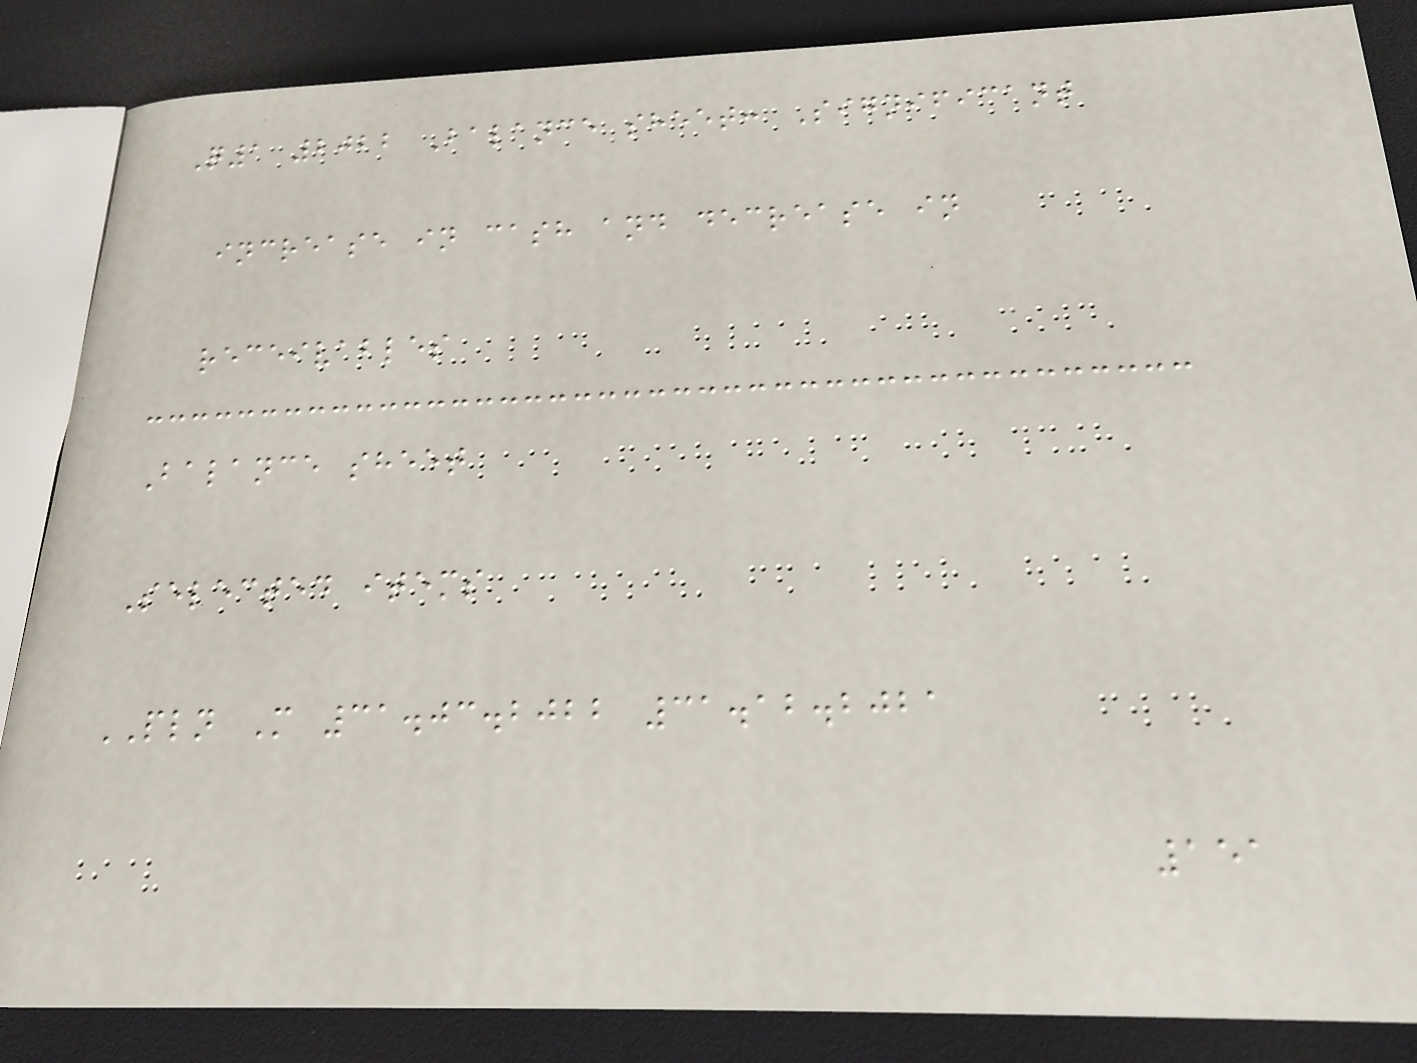Q1 2022 Balance sheet: Significant
increase in cash and decrease in
receivables
Balance sheet
Selected items
PLN M 31.03.2022 31.12.2021
151
